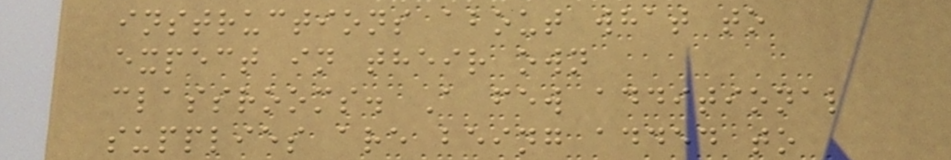instructions about what to
expect in their own
classrooms. A few additional
supplies are being added to
